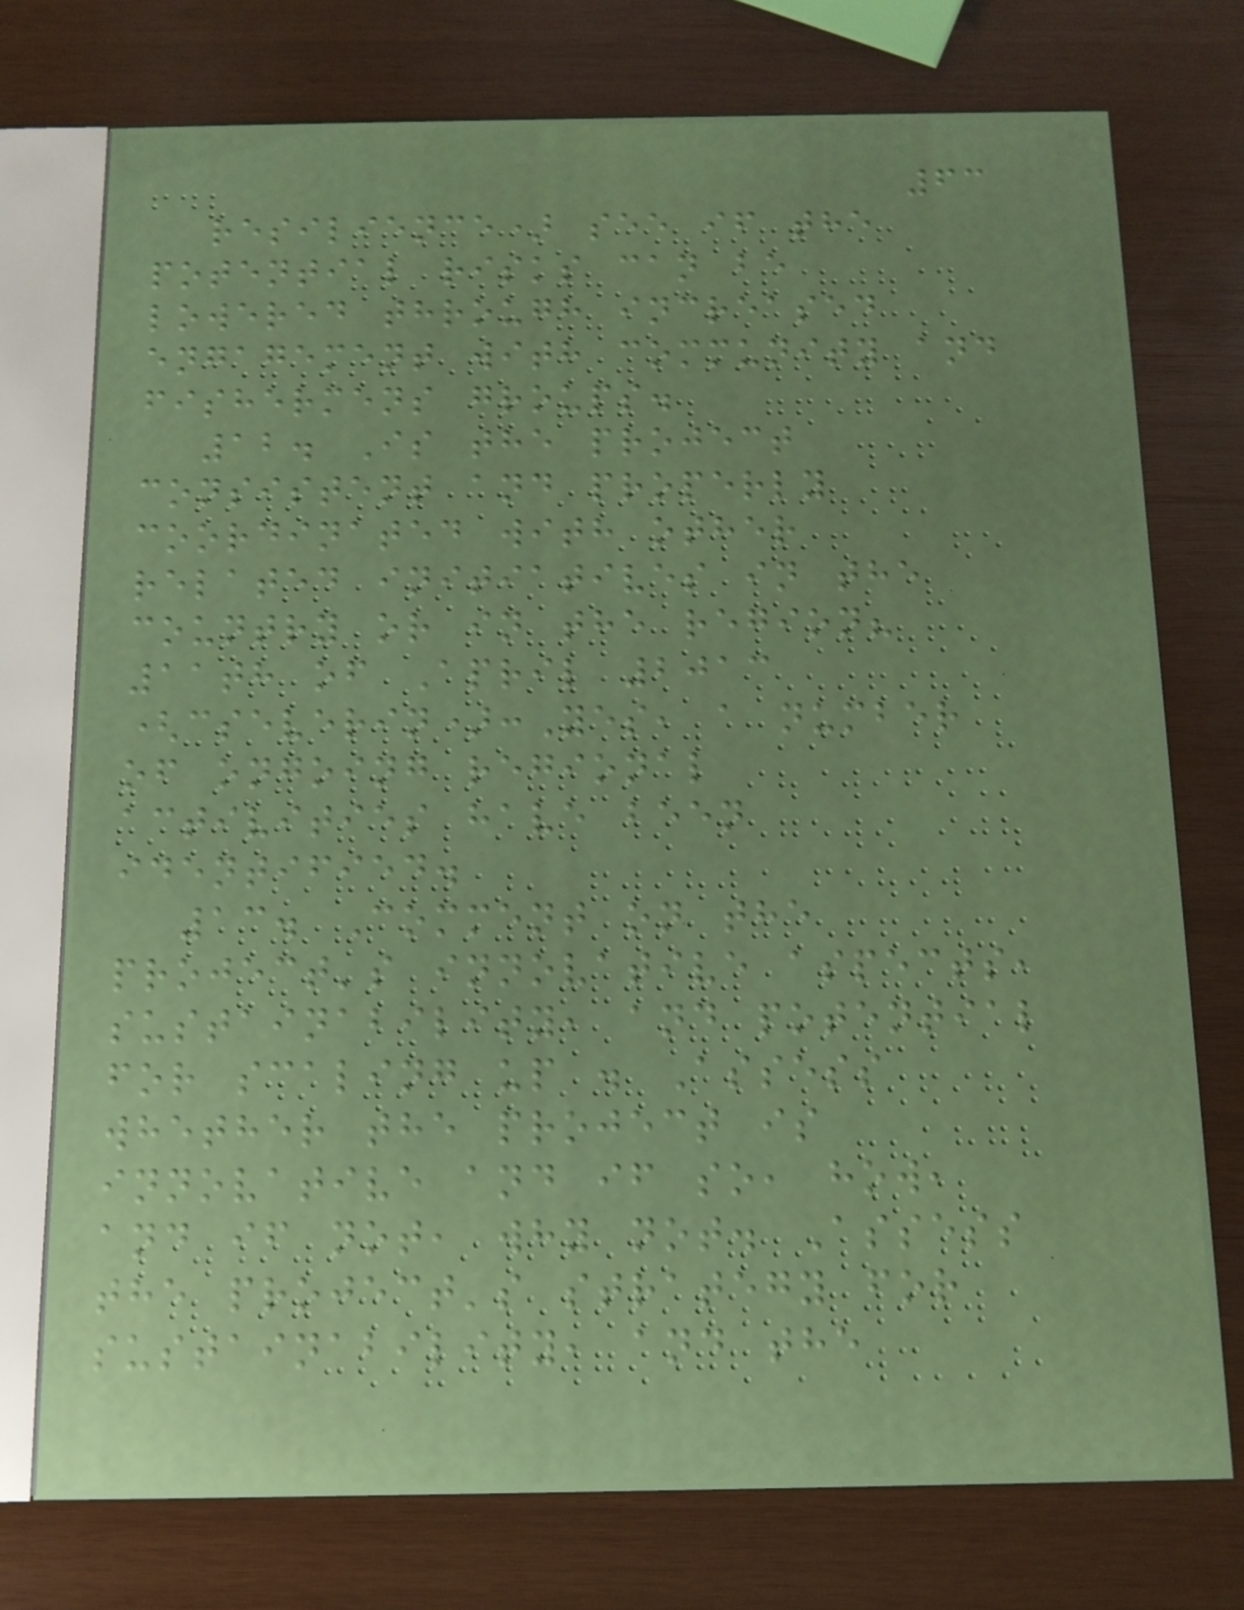63
resilience) see if the
potential risks can be
lowered through increased
engagement with community and
fishermens groups.
12. Is the project
consistent and properly
coordinated with other
related initiatives in the
country or in the region?
11th of April 2013
(cseverin):Yes, a number
of ongoing regional
activities have been
identified.
13. Comment on the
project's innovative aspects,
sustainability, and potential
for scaling up . Assess
whether the project is
innovative and if so, how,
and if not, why not. Assess
the project's strategy for
sustainability, and the
